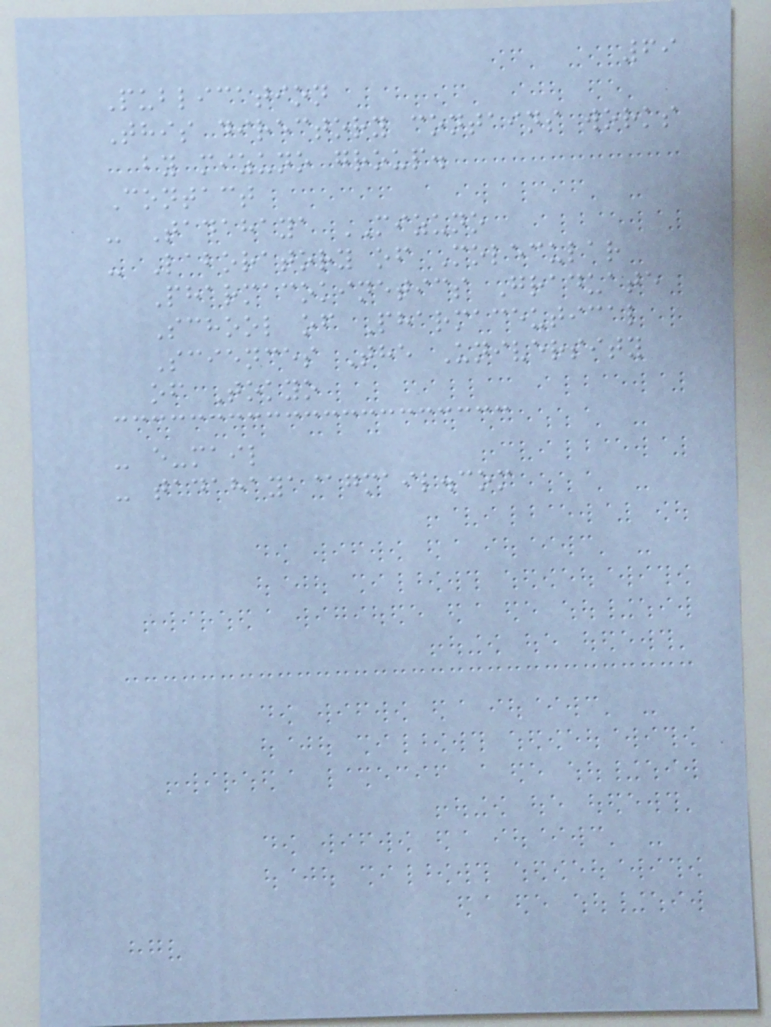69
Publication
This directory contains works
by mizuno group.
Contact
- Tadahaya MIZUNO
- Laboratory of Molecular
Pharmacokinetics Graduate
School of Pharmaceutical
Sciences The University
of Tokyo
- e-mail
- tadahaya@gmail.com
